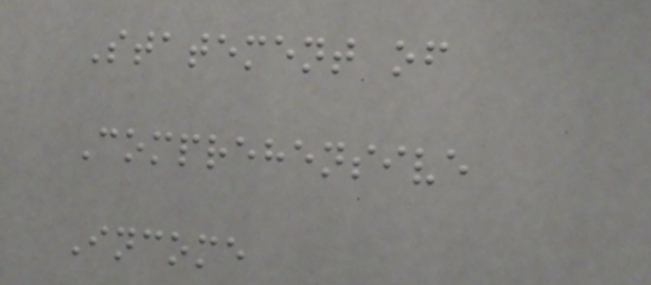Statement of
Comprehensive
Income
